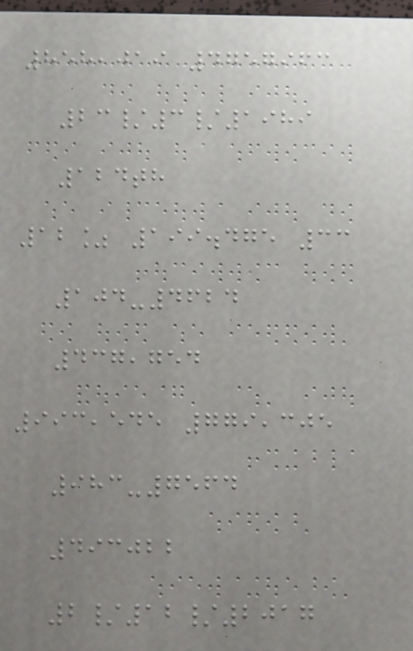858,019 4757963
23/3/1989
124th
12% 199.475 33
104-4624
437,754
993,545 779,305
983-7564
493022
2/12/2017
